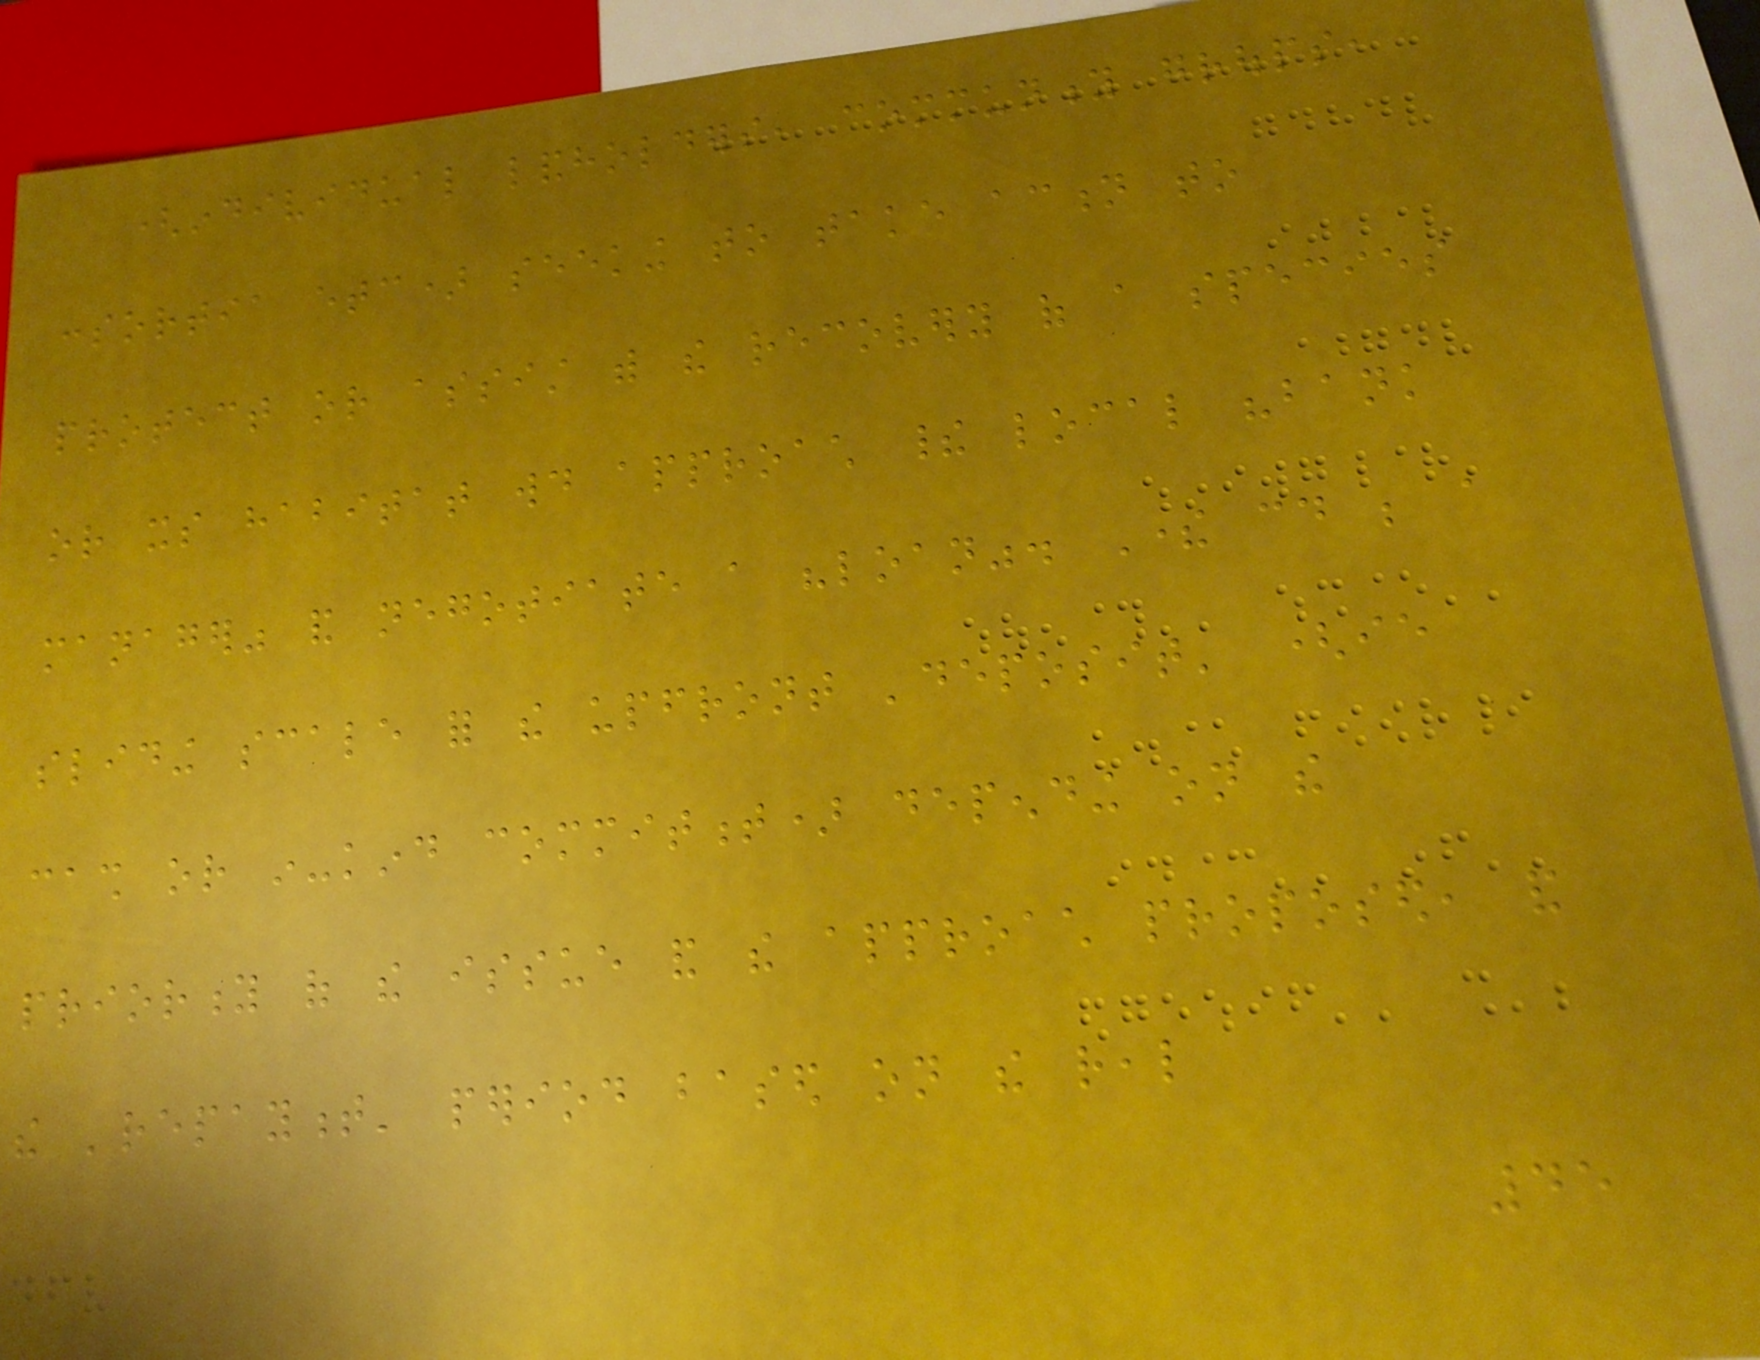(individual landholders, community groups,
consortia etc) seeking to take action to
protect or assist with the recovery of a species
or its habitat would approach their local "bank
manager" and negotiate a "loan". There could be a
sliding scale for the upfront 'deposit' (ie
cash or in-kind commitment) depending on the
priority of the issue and the approach proposed, and
the 'repayment' period based on the real
45
